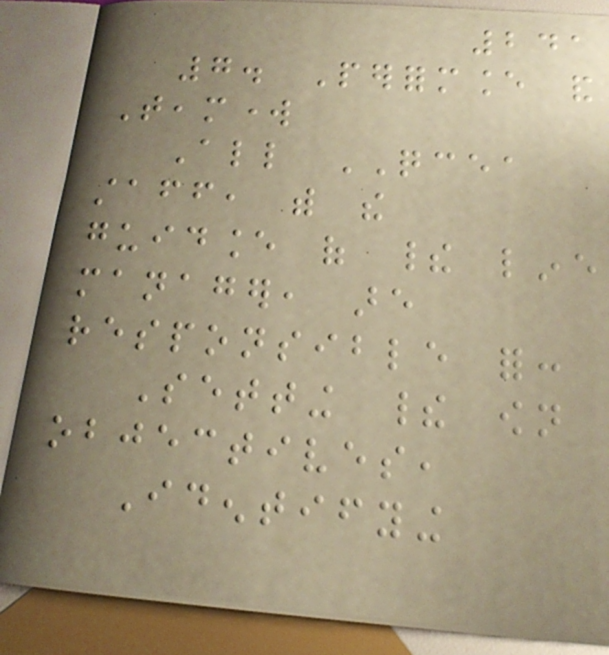241
7. Performance and
Teamwork
All QCEA
staff, with the
guidance of their line
manager, are
responsible for:
Setting their own
objectives,
Identifying
